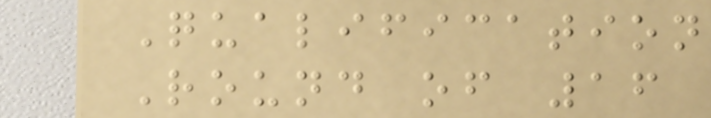Qualification
Round of 16
